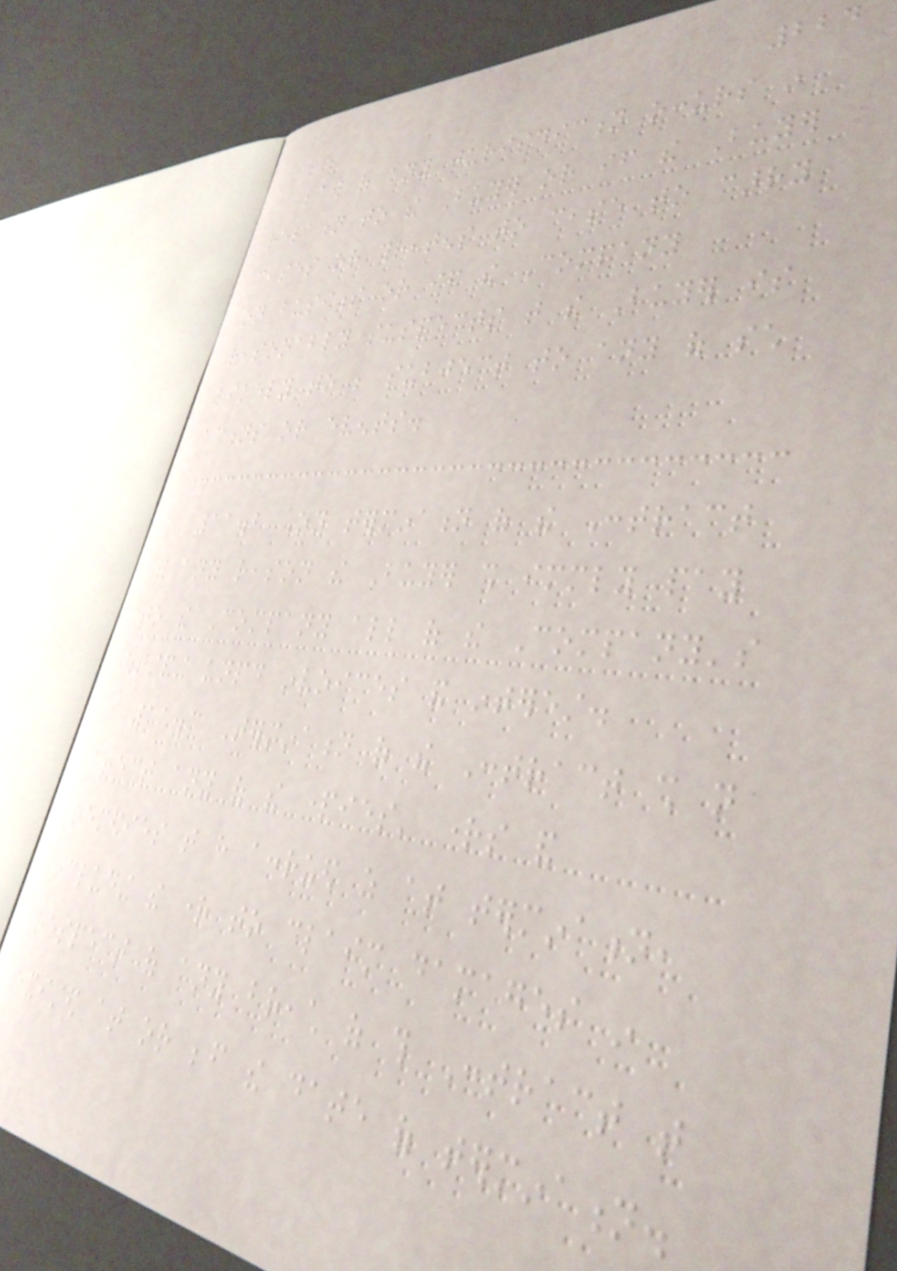224
law of any jurisdiction occurs in
relation to the Buyer or if the Buyer
ceases or threatens to cease to carry
on business or if the Company
reasonably suspects that the Buyer is
likely to be subject to any of such
actions or events.
11.2 On termination of the Contract
for any reason the Buyer shall immediately pay
to the Company all of the Company's
outstanding unpaid invoices and interest.
11.3 Termination of the Contract shall not
affect any of the parties' rights and
remedies that have accrued as at termination,
including the right to claim damages in
respect of any breach of this Contract that
existed at or before the date of termination.
